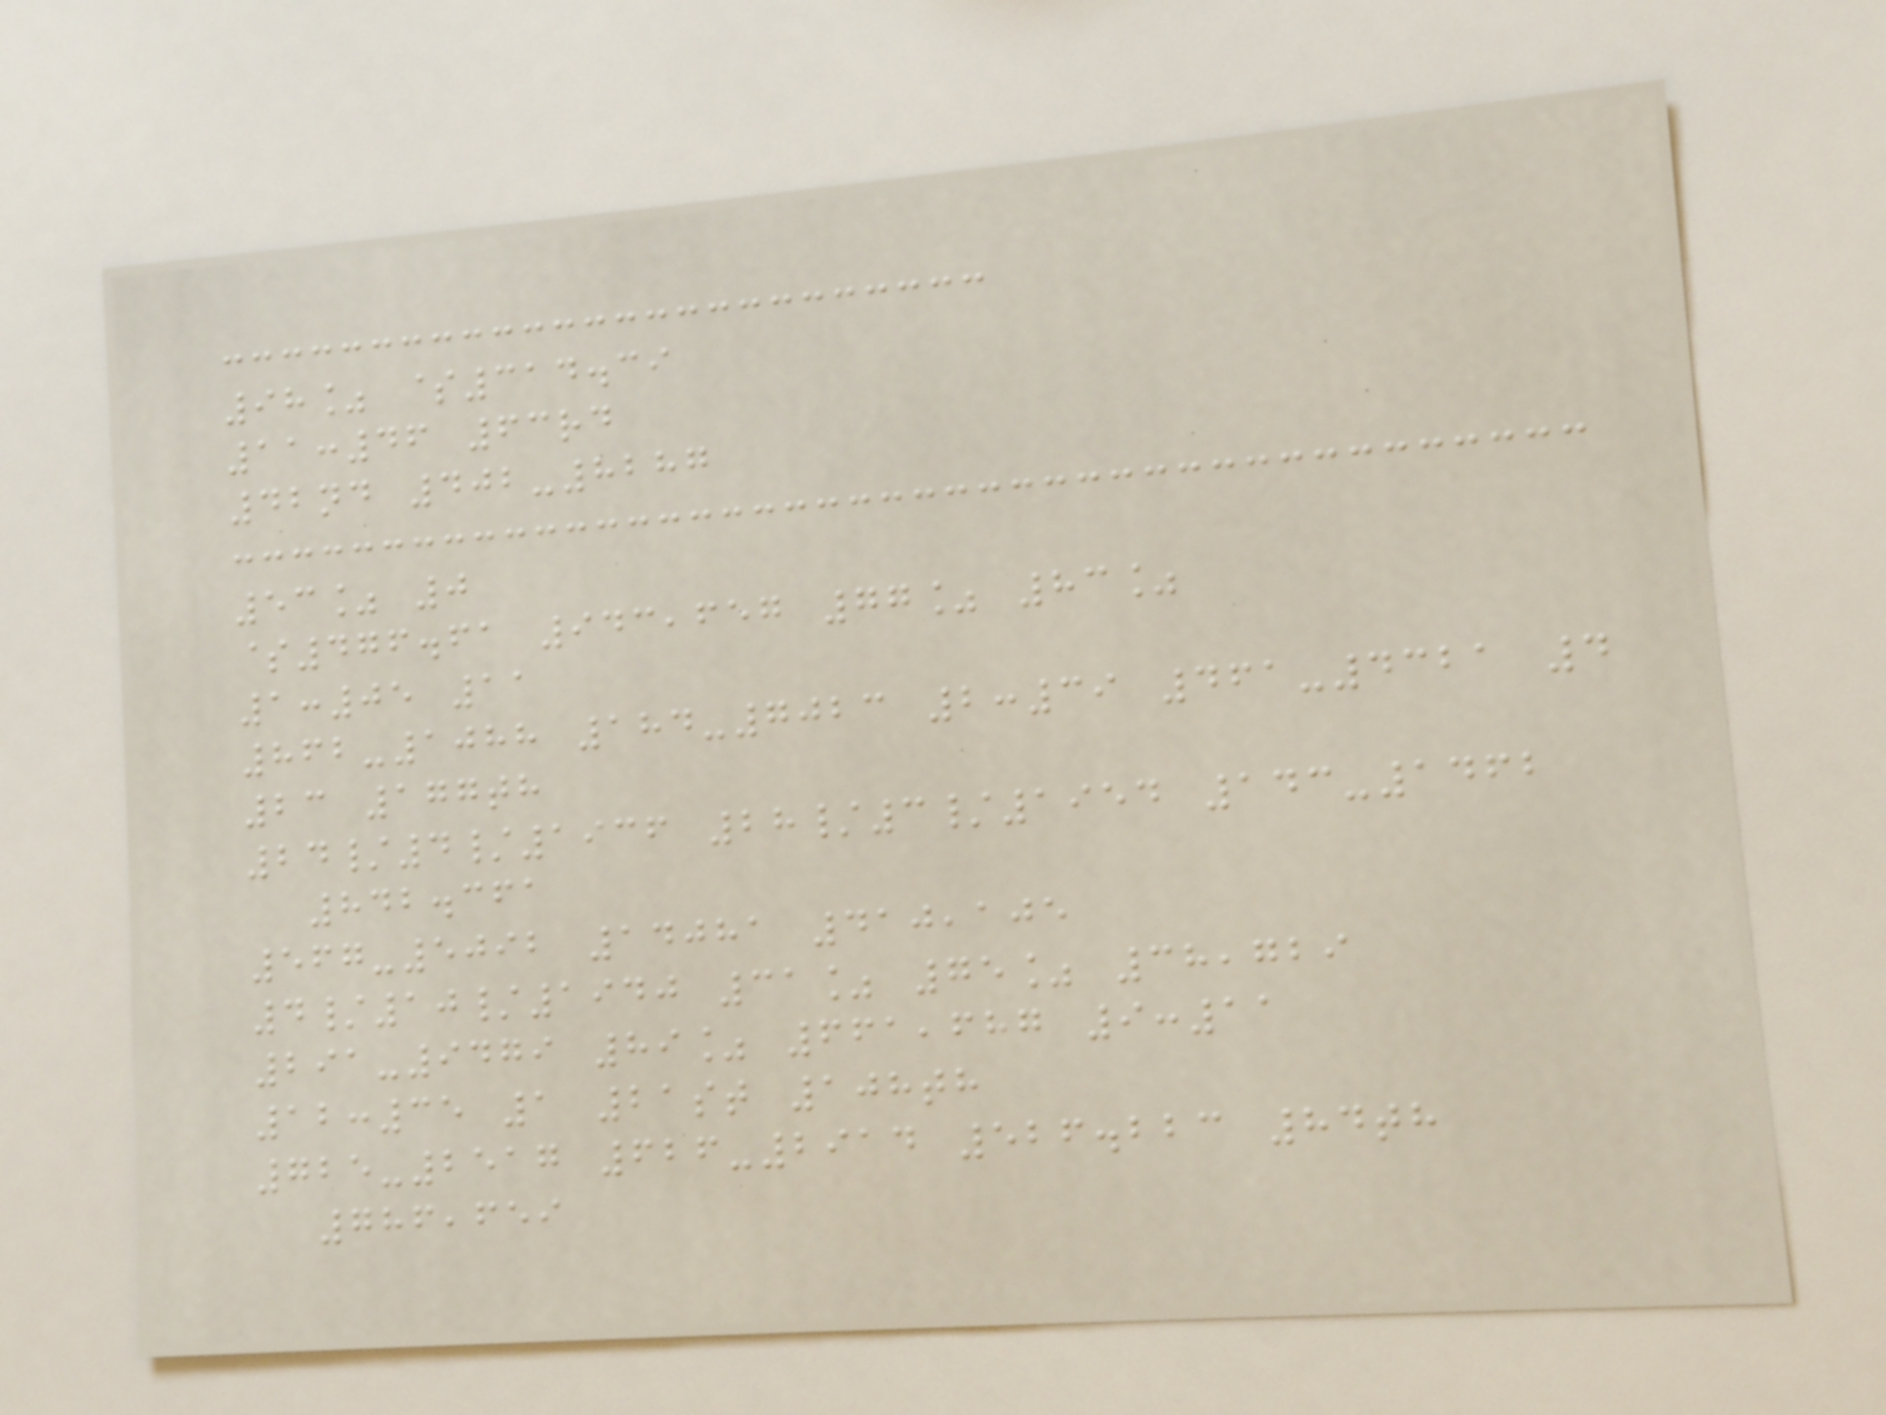98% $314.39
11:46 63rd
42nd 402-8287
53% 0
$476.61 943,657 77% 83%
1:05 11
862-1088 184-7023 2:39 461-4321 4
23 177th
24/4/1936 28/3/1954 143-1462
842.361
567-5092 14081 410,105
4/10/1940 31% 75% 38,729
291-9479 89% 661,687 9:11
12:35 1 21st 108th
725-2517 626-2914 526.223 84th
786,659
